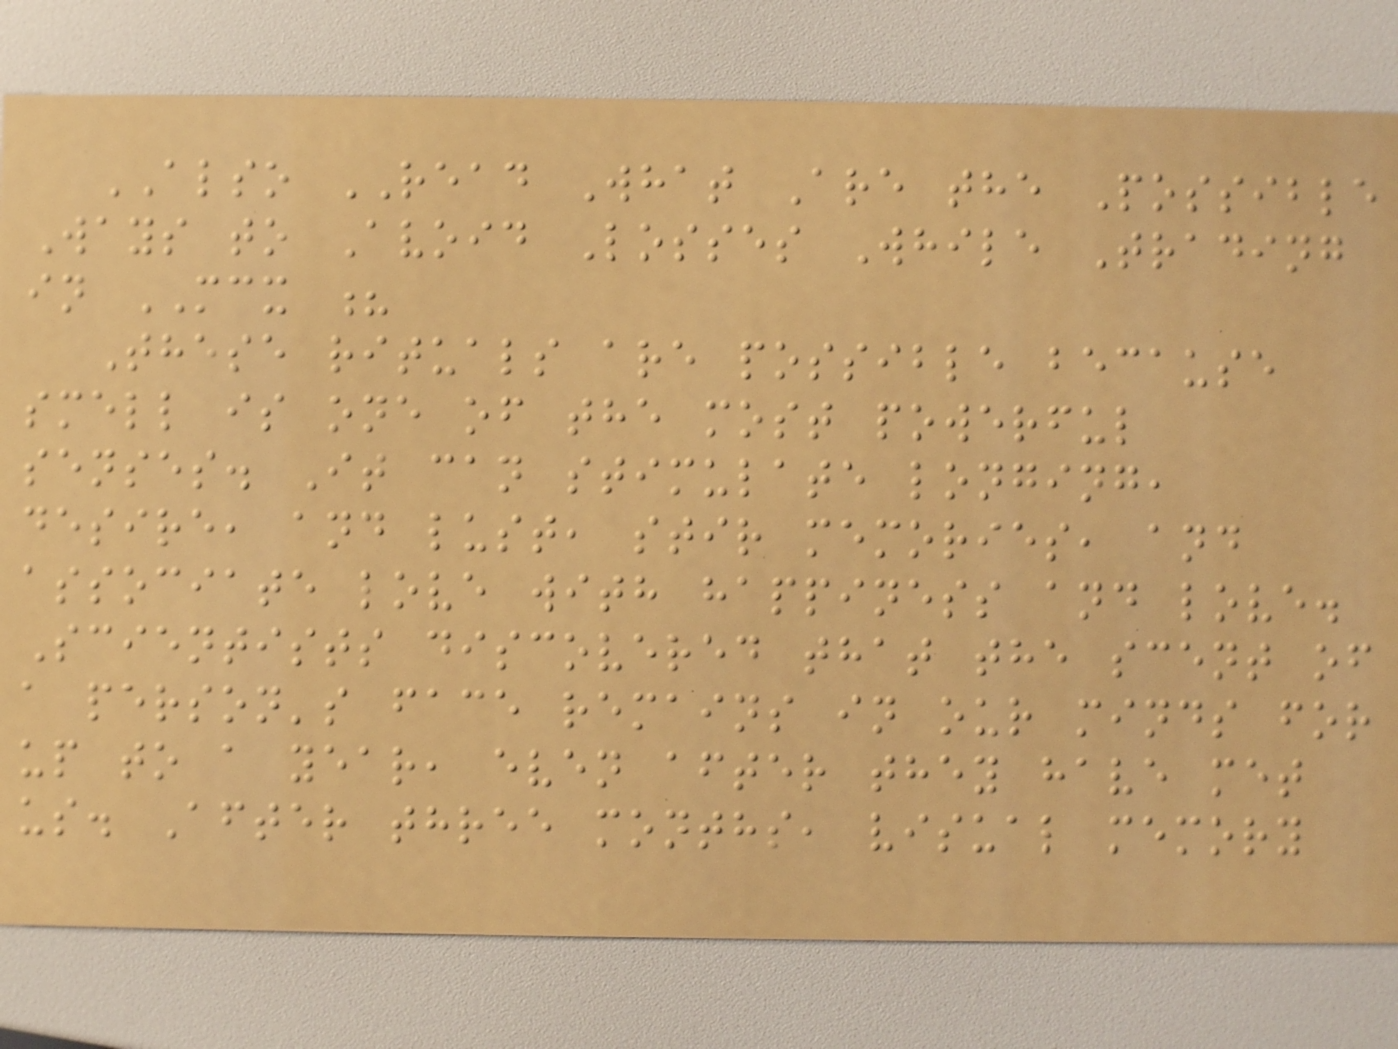ALSO READ What Are the Possible
Ways to Avoid Losses While Trading
in MCX ?
These rituals are possible because
smell is one of the most powerful
senses. It can stimulate longing,
desire, and lust, stir memories, and
associate love with happiness and love.
Scientists discovered that the scent of
a person's face remains in our minds for
up to a year, even after they have met
us. After three months, visual memory
